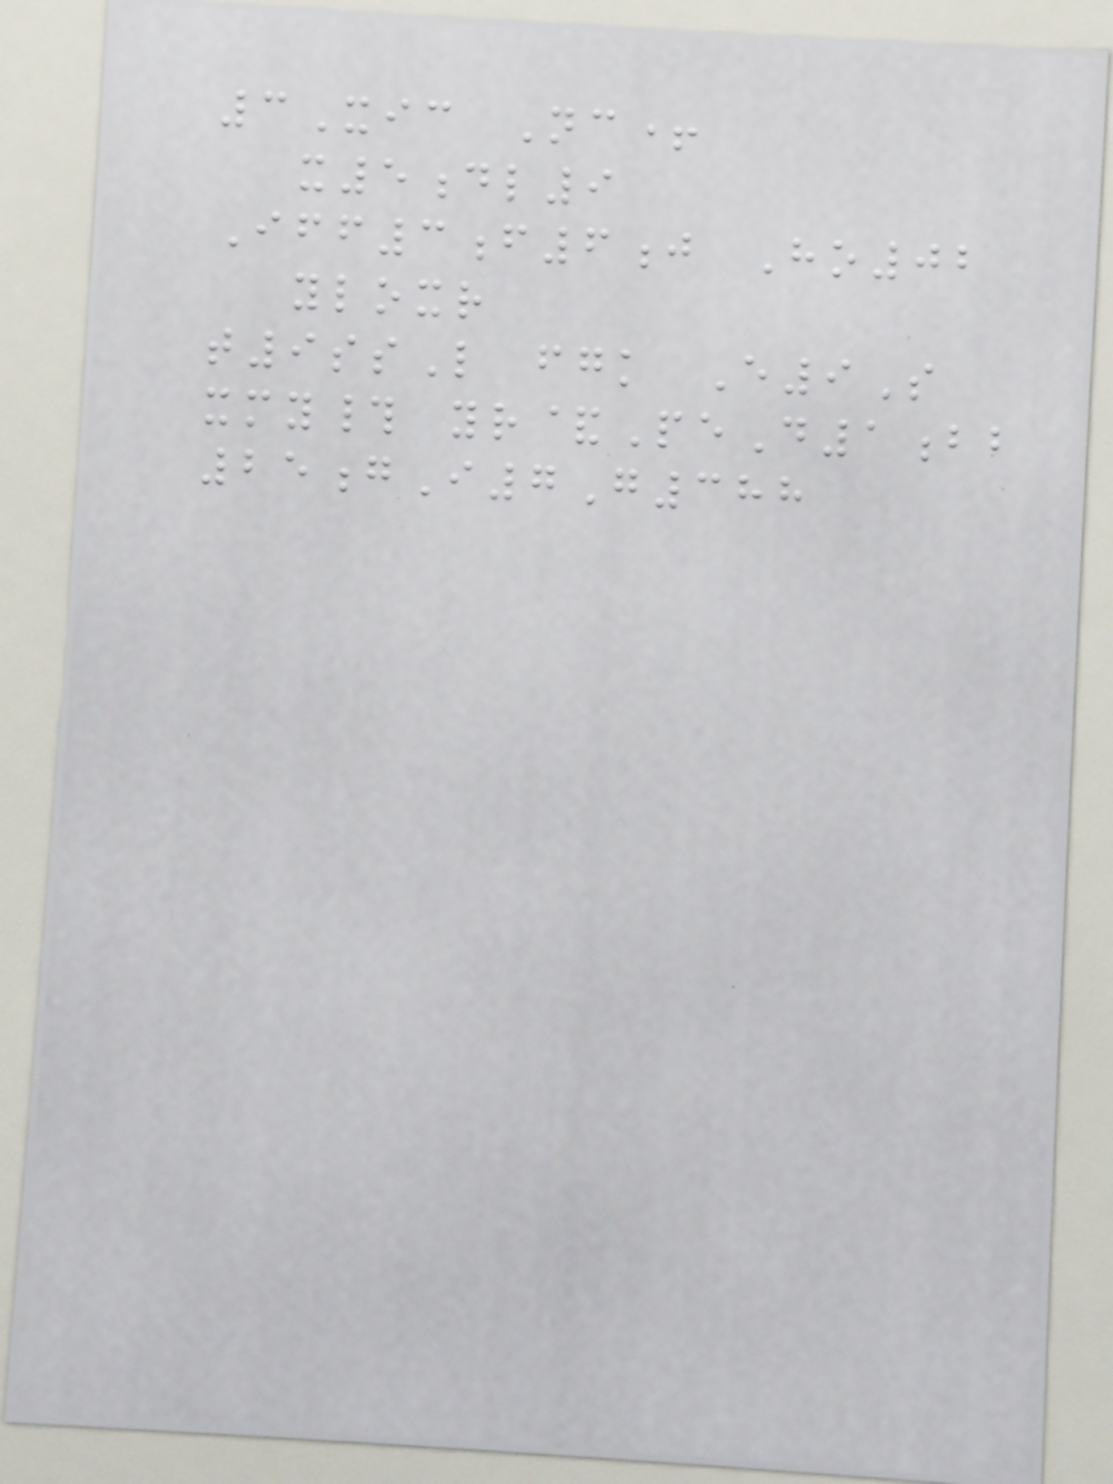3Xic Nc+
x5dl9
Iff3f6j Ho02
yloxr
t9ssL fgk E9S
xmy# yr&PeD1bb
25gI7G388
